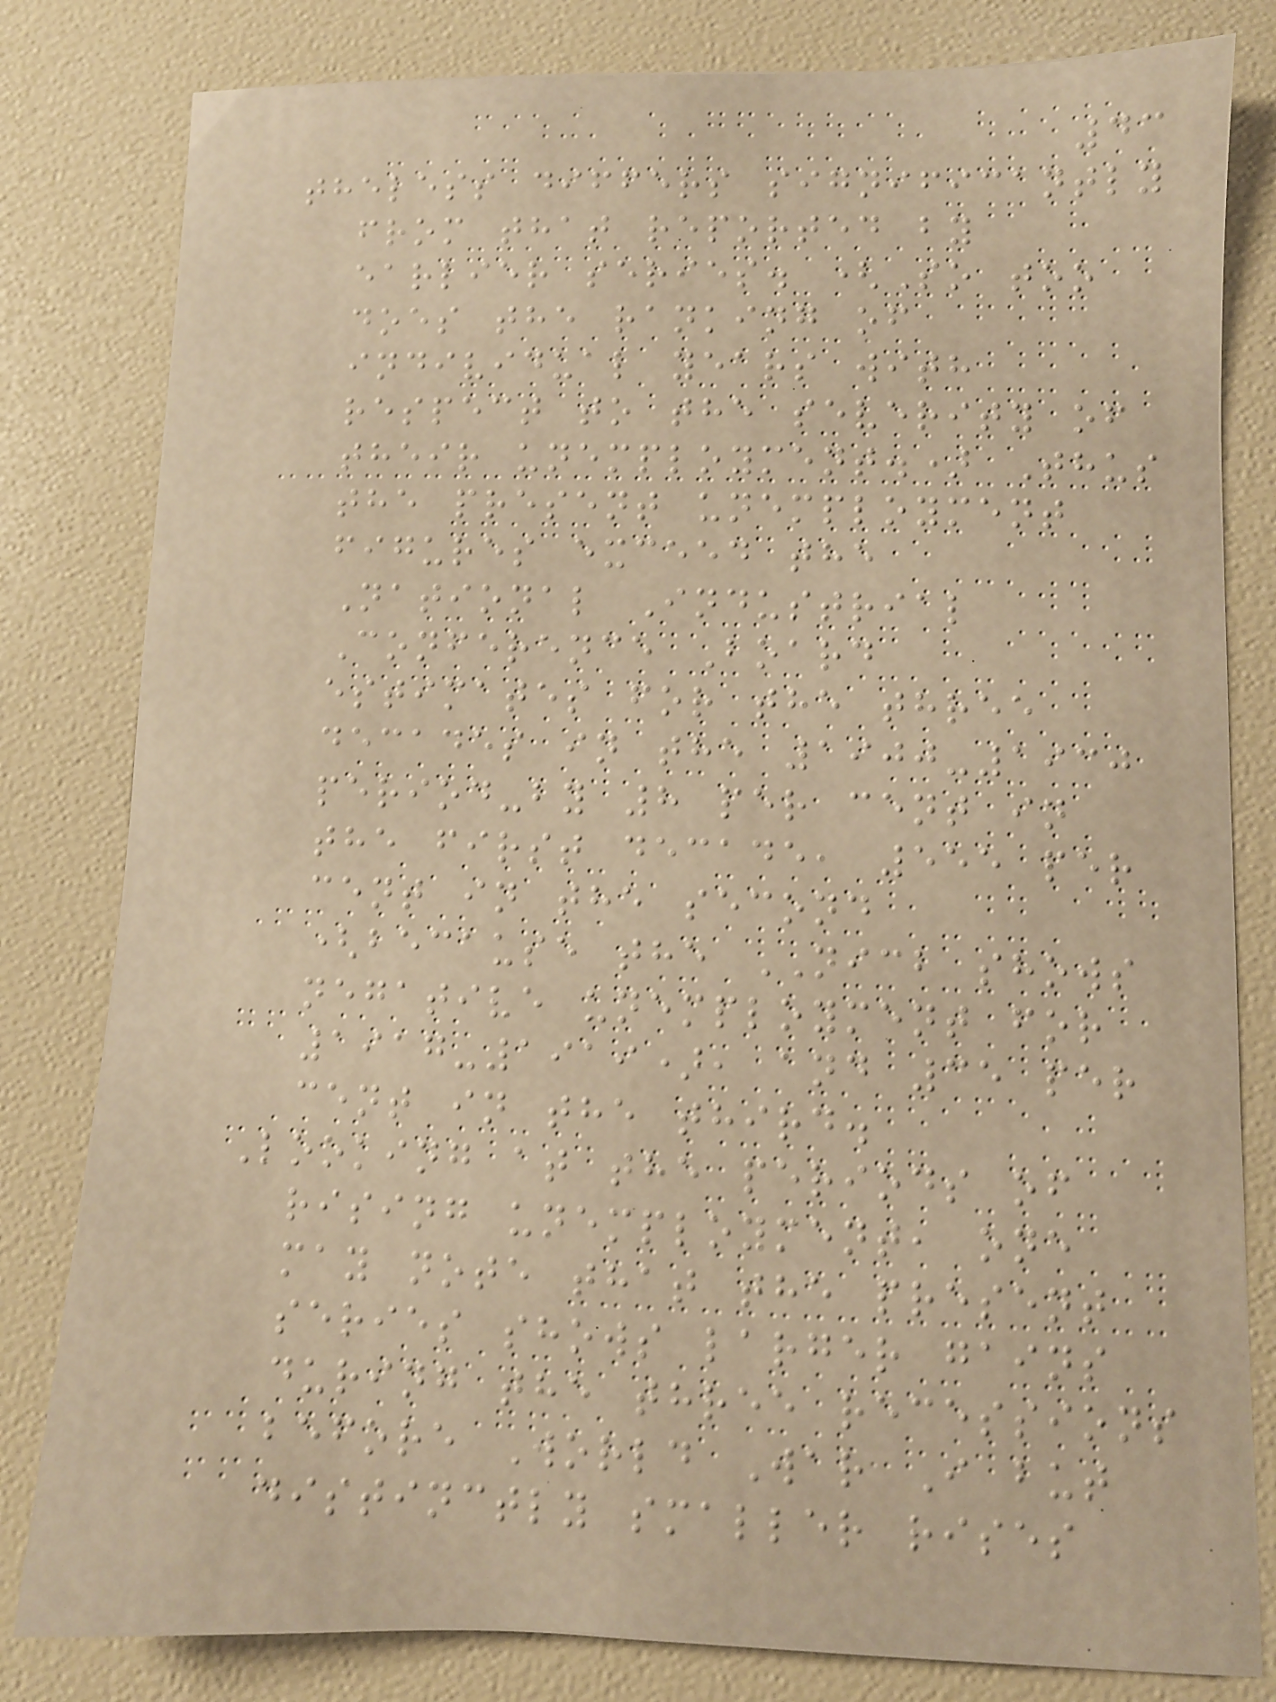43
theless differs significantly
from that reported by
earlier series. (So too
does the ranking of
individual years with
respect to the severity of
their unemployment.) Thus
the present unemployment
figures exceed the
National Industrial
Conference Board
estimates for the three
decades in the 1900-1930
period-by 8 per cent in
the first decade, 555 per
cent in the second
(because the NICB shows
negative unemployment for
1917-1919), and 35 per
cent in the third.
Looking at the periods of
rising unemployment, one
may note that the present
series shows larger gains
during the three recessions
before World War I but
distinctly smaller rises
